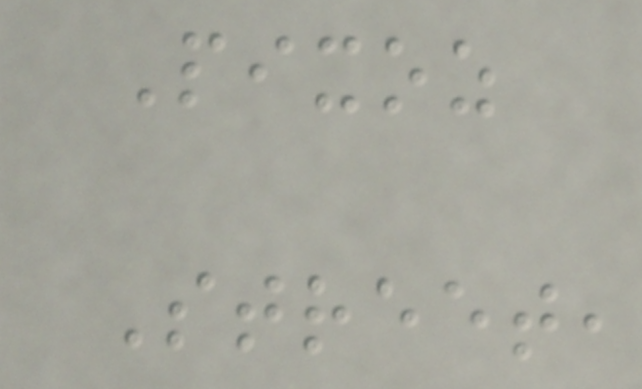Pixoz
Street,
